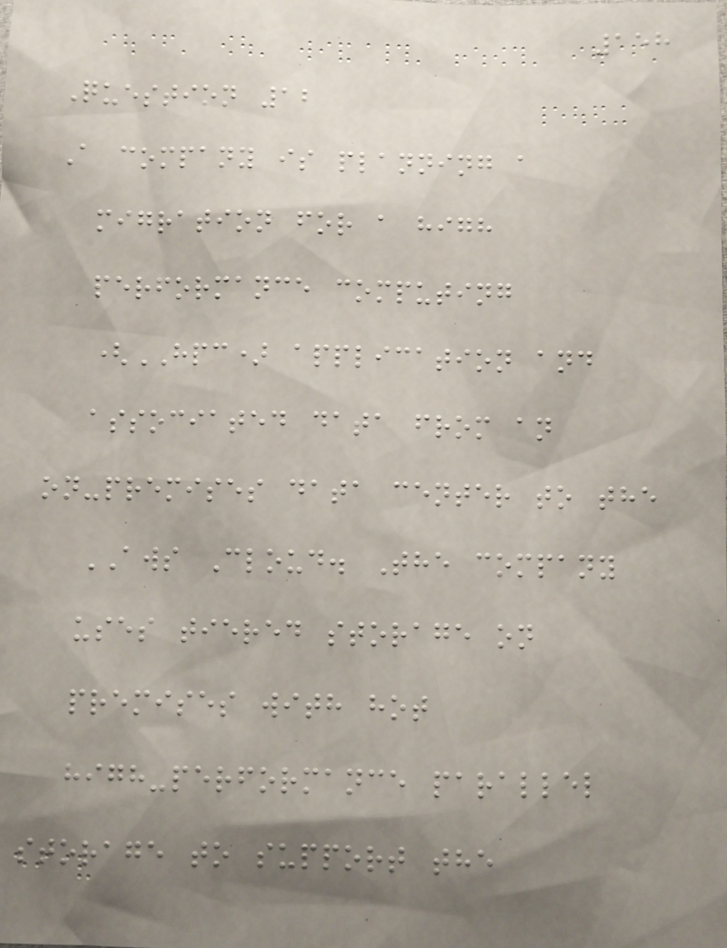158
Question 12
A company is planning a
migration for a high
performance computing
(HPC) application and
associated data from an
on-premises data center to the
AWS Cloud. The company
uses tiered storage on
premises with hot
high-performance parallel
storage to support the
